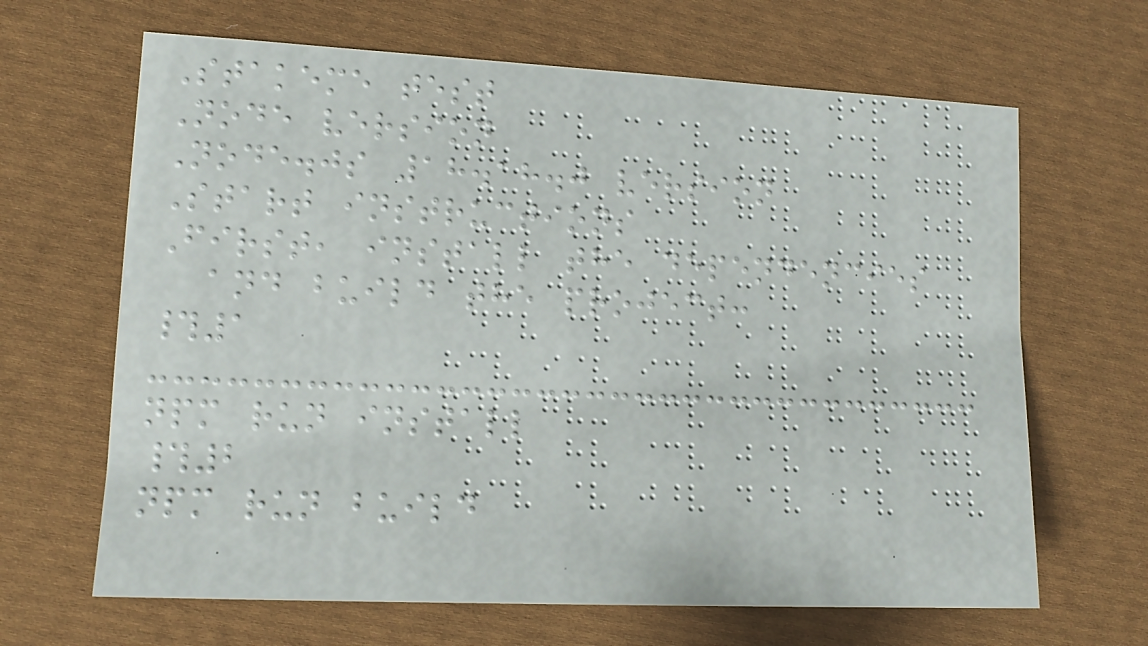Stakeme test
Node version
Node.js 18.18.0 version
Start instructions
First, install the dependencies
and build the project:
#1
npm run install
#2
npm run build
